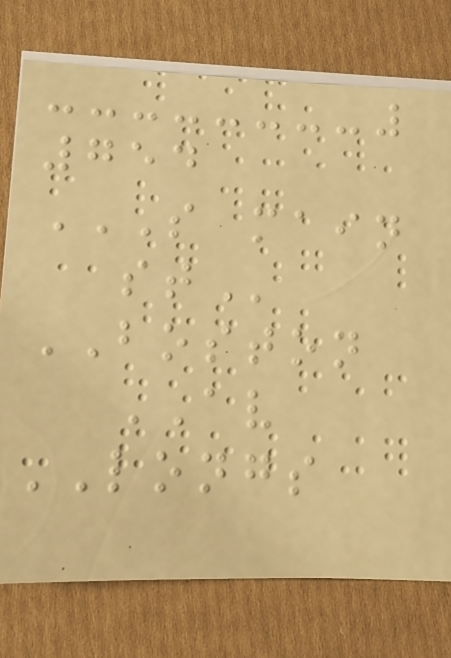754
S MAIN
ST
BOSTON
AV
LONGS
